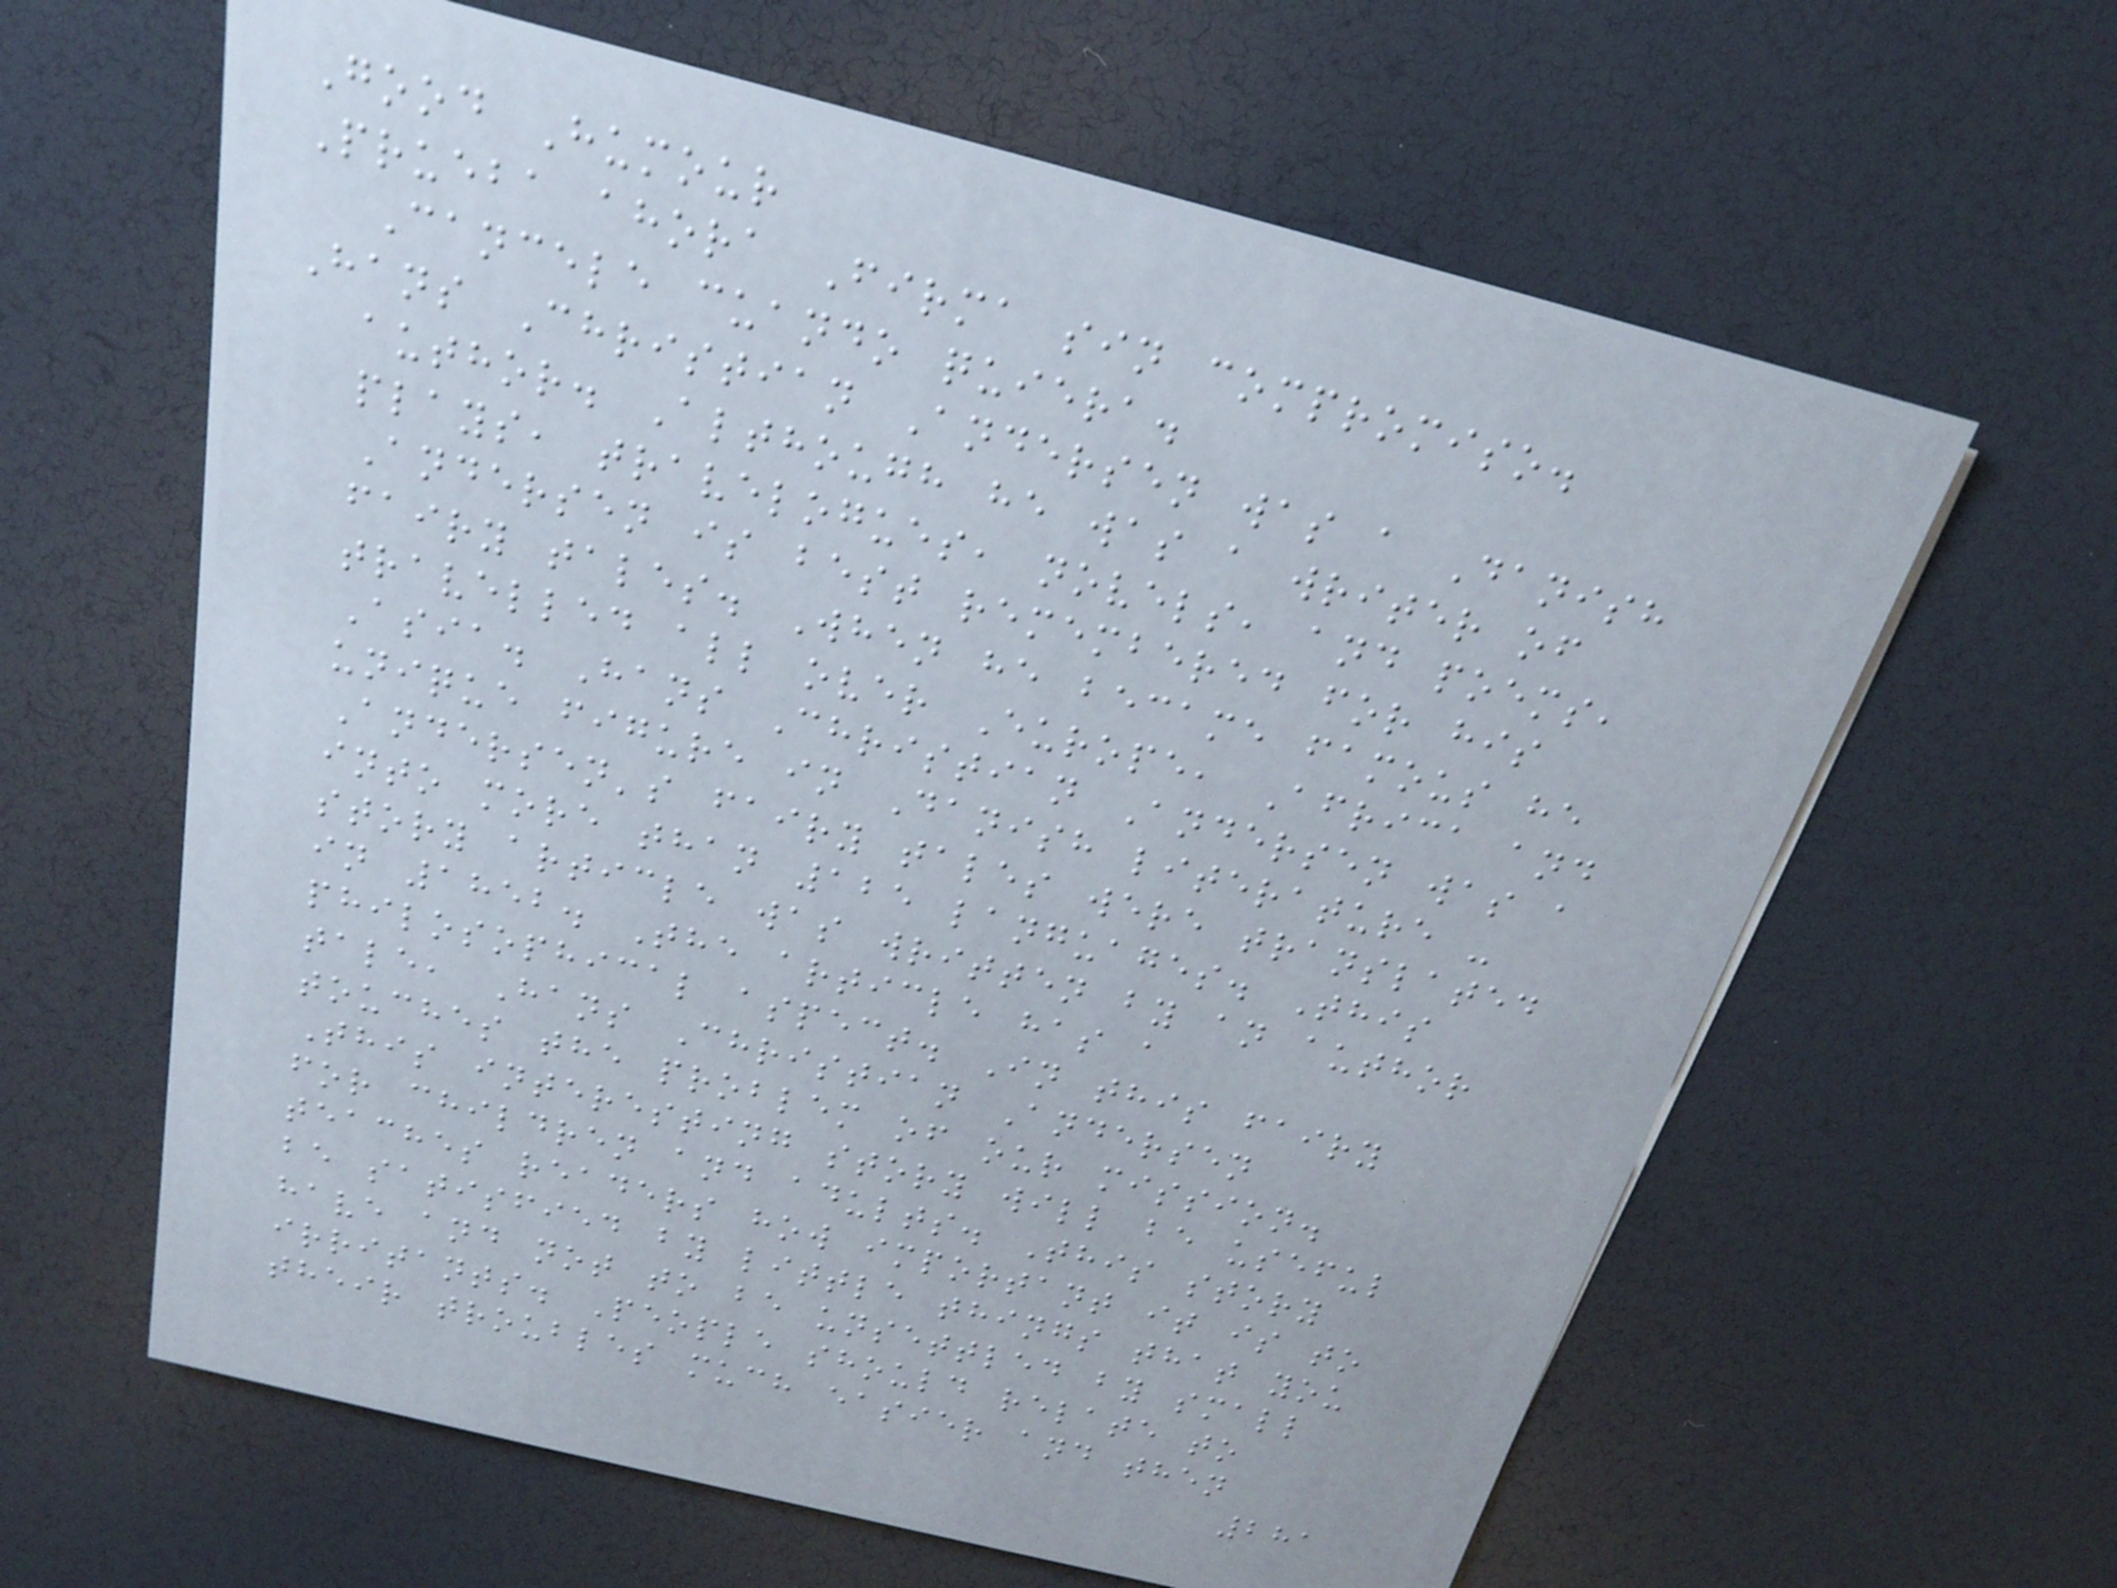Good Humour
Prueba ahora Firma sin compromiso.
Cancele cuando quiera.
Hans Christian Andersen was a Danish
author. Although he was a writer of
plays, travelogues, novels, and poems,
Andersen is best remembered for his
fairy tales. When he became famous he
travelled all over Europe, Africa and
Asia. Hans Christian Andersen was a
unique figure in Danish literature -
Andersen's fairy tales were translated
into more than 125 languages. This
story article was written by an author
in 1852. The article has a
philosophical aspect. In this fairy
tale, Hans Christian Andersen
touches the problem of our mission.
This interesting story will be useful
for children and adults. This story
teaches readers how important it is to
be satisfied by little things that you
have and not to be unsettled by small
irritants. People should relate to
their troubles much easier and then
281
